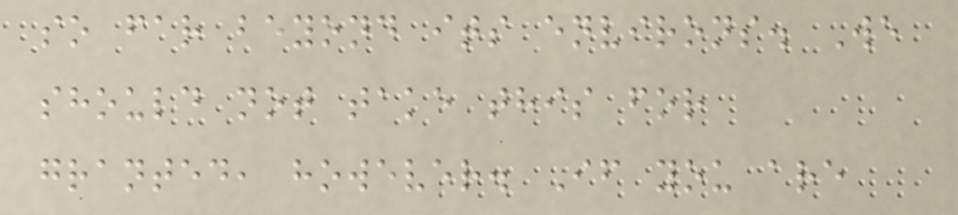so far beyond its environs. We
should not take this for
granted, however. If you are
